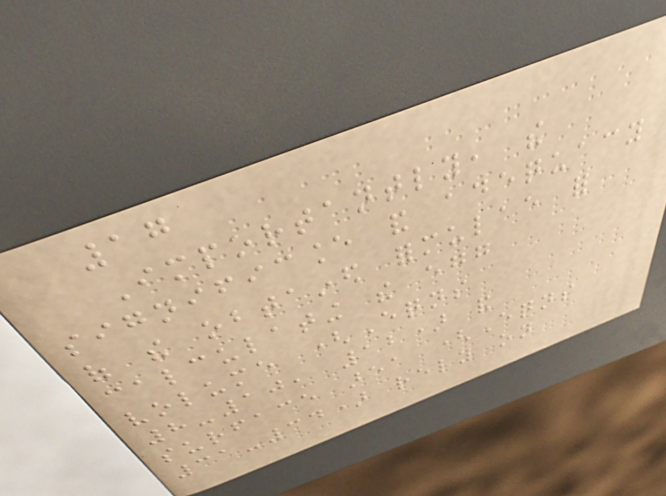17
Importantly, the
significance and adequacy
of the obtained formulae for
calculating the egg
volume (Eqns
8-10, 12) and
surface area (Eqns
31-34) rely on
